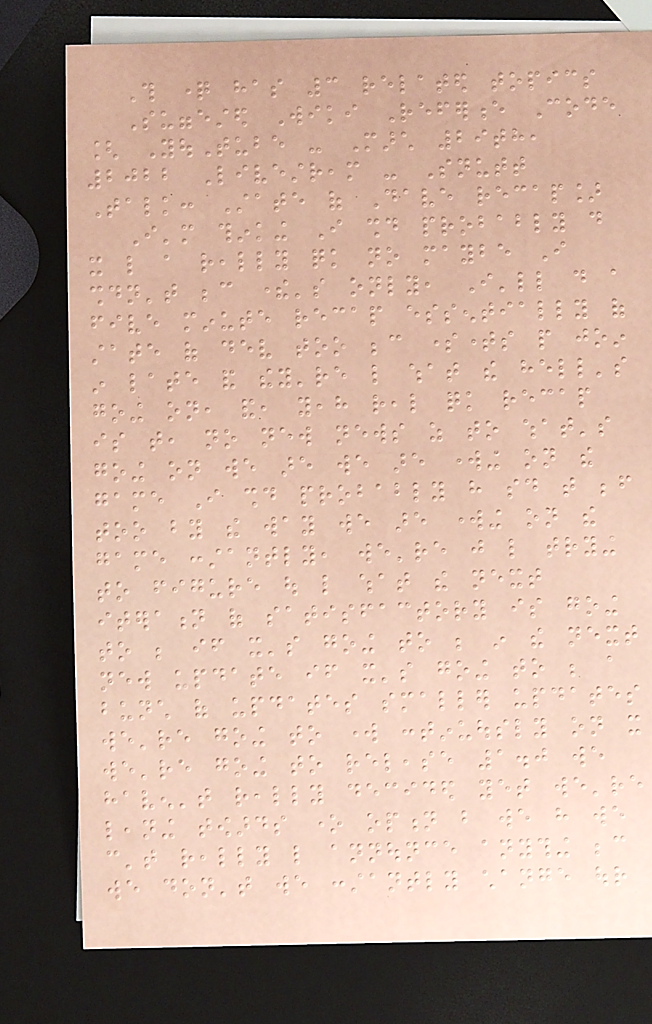This question has 3 related topics
Suggested Wiki Reference Code
[ YouTube - March 29th,
2022 Livestream - Snutt
Talk: State of Dave recap]
I'm thinking I should probably do
it like a really quick no maybe I
shouldn't because there's only, I'll do a
five minute recap essentially of
state of dev too because sometimes people join
in late and they're like what the hell's
going on, and, yeah real quick recap
is that, no new news as to what's
going on we are we are working on the
game I should probably have said that before
too by the way we are working on the
game constantly, we're just like trying
to figure out like what the next
iteration of satisfactory is going
to be if it's going to be in the next
new update if it's going to be a
bunch of updates smaller updates
we're going to work continuously on it
we're going to release 1.0 we
haven't really decided yet we're
leaning towards one option but we have we
can't really like announce anything because
we don't we constantly change our
